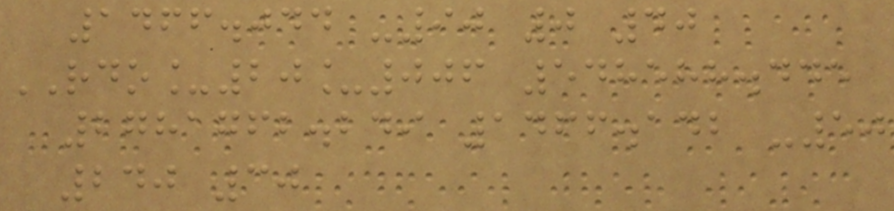1466.044 -90 0 40
RDO_20_006 548588.445
2781762.249 1466.142 -50
240 30
